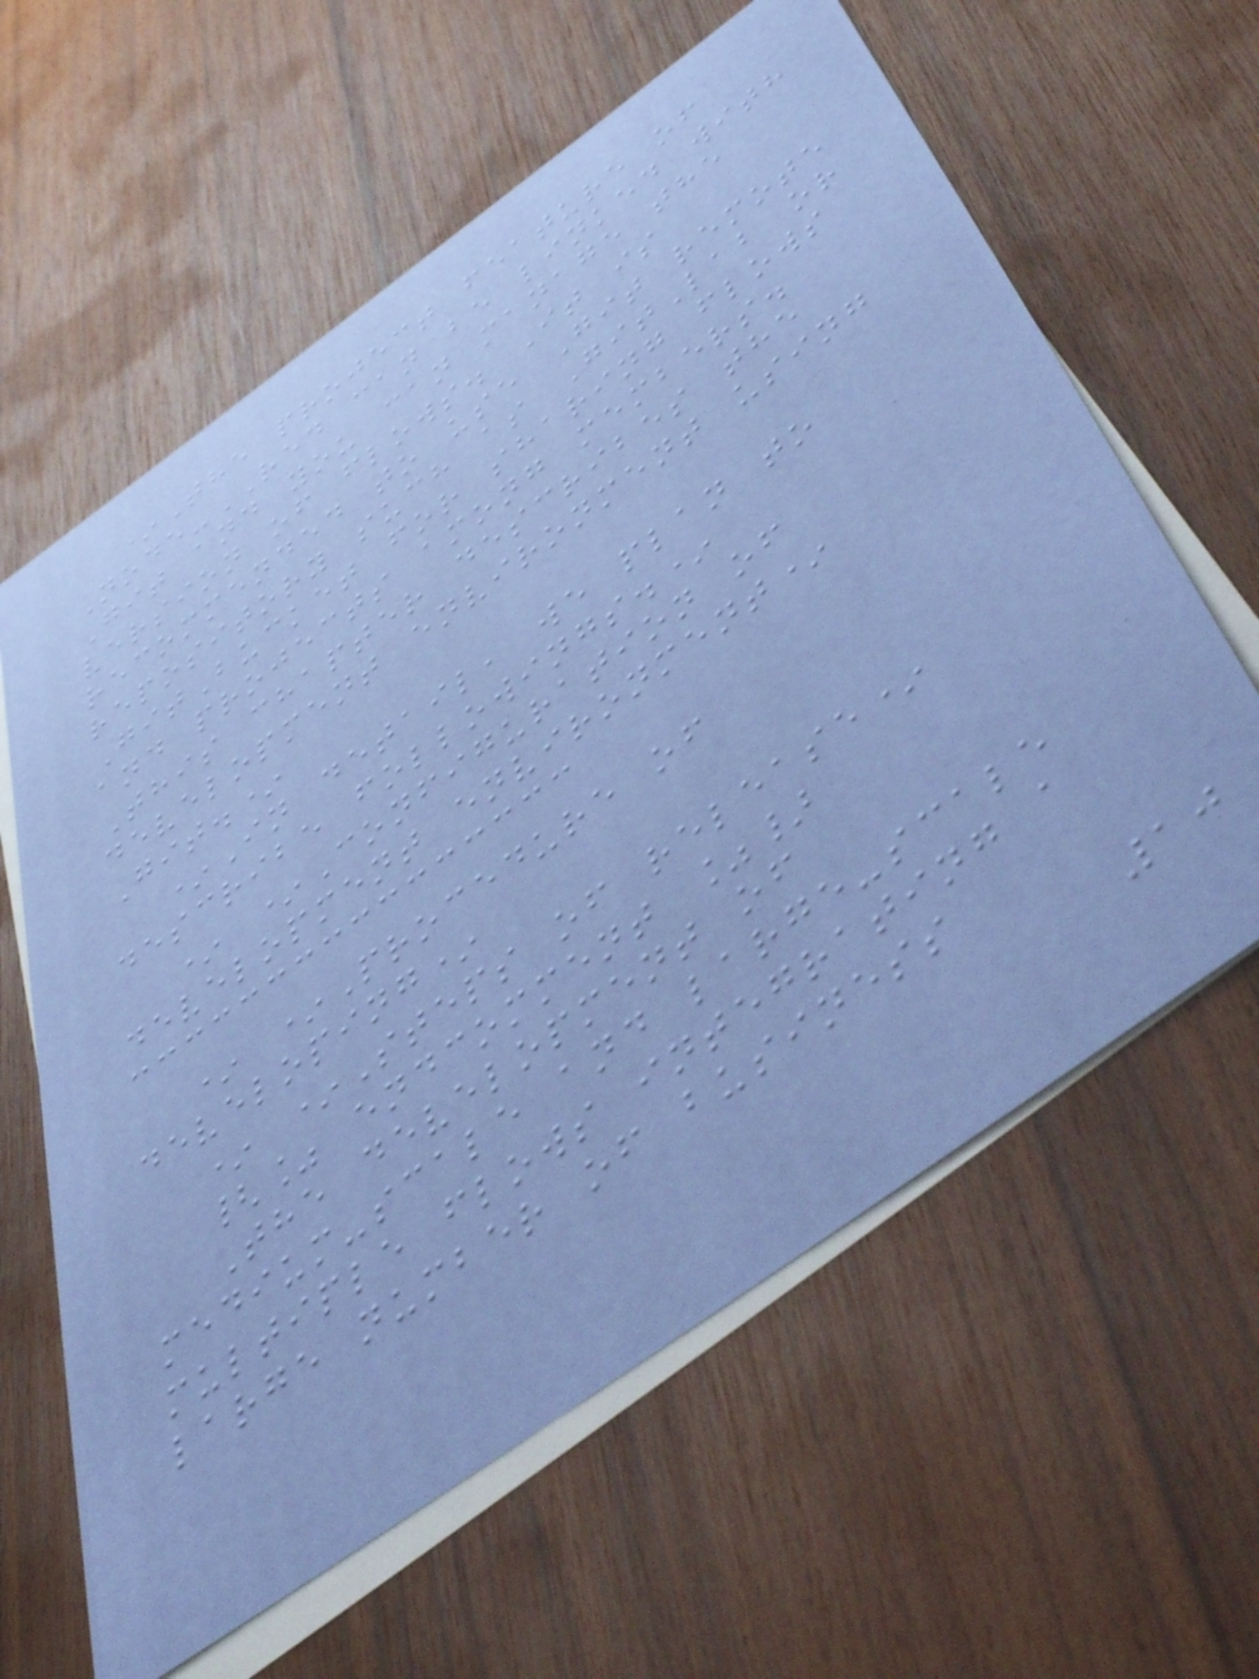*The project feature of
Node-RED can be linked with
Git and you can manage the
version of flows. It is
recommended to use Git remote
repository such as GitLab or
GitBucket for sharing flows
and projects among members.
This chapter describes the
development environment using
Git.*
*In detail, we plan to
describe followings.*
* *Configuration of
development environment*
* *Procedure of
developing*
* *Steps of release*
{% endcomment %}
The development of
medium-scale and large-scale
multiple flows integrating a
large number of business
10
